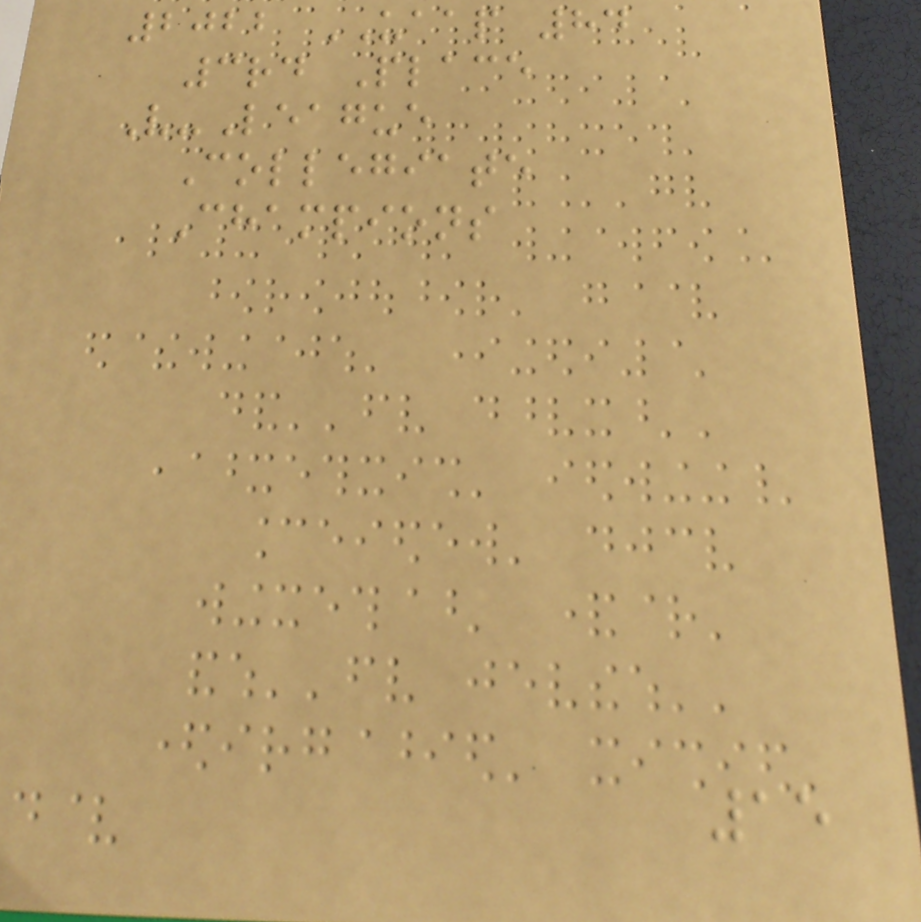2022 UAAP 84
3rd Place
V-League
Collegiate
Champions
15
